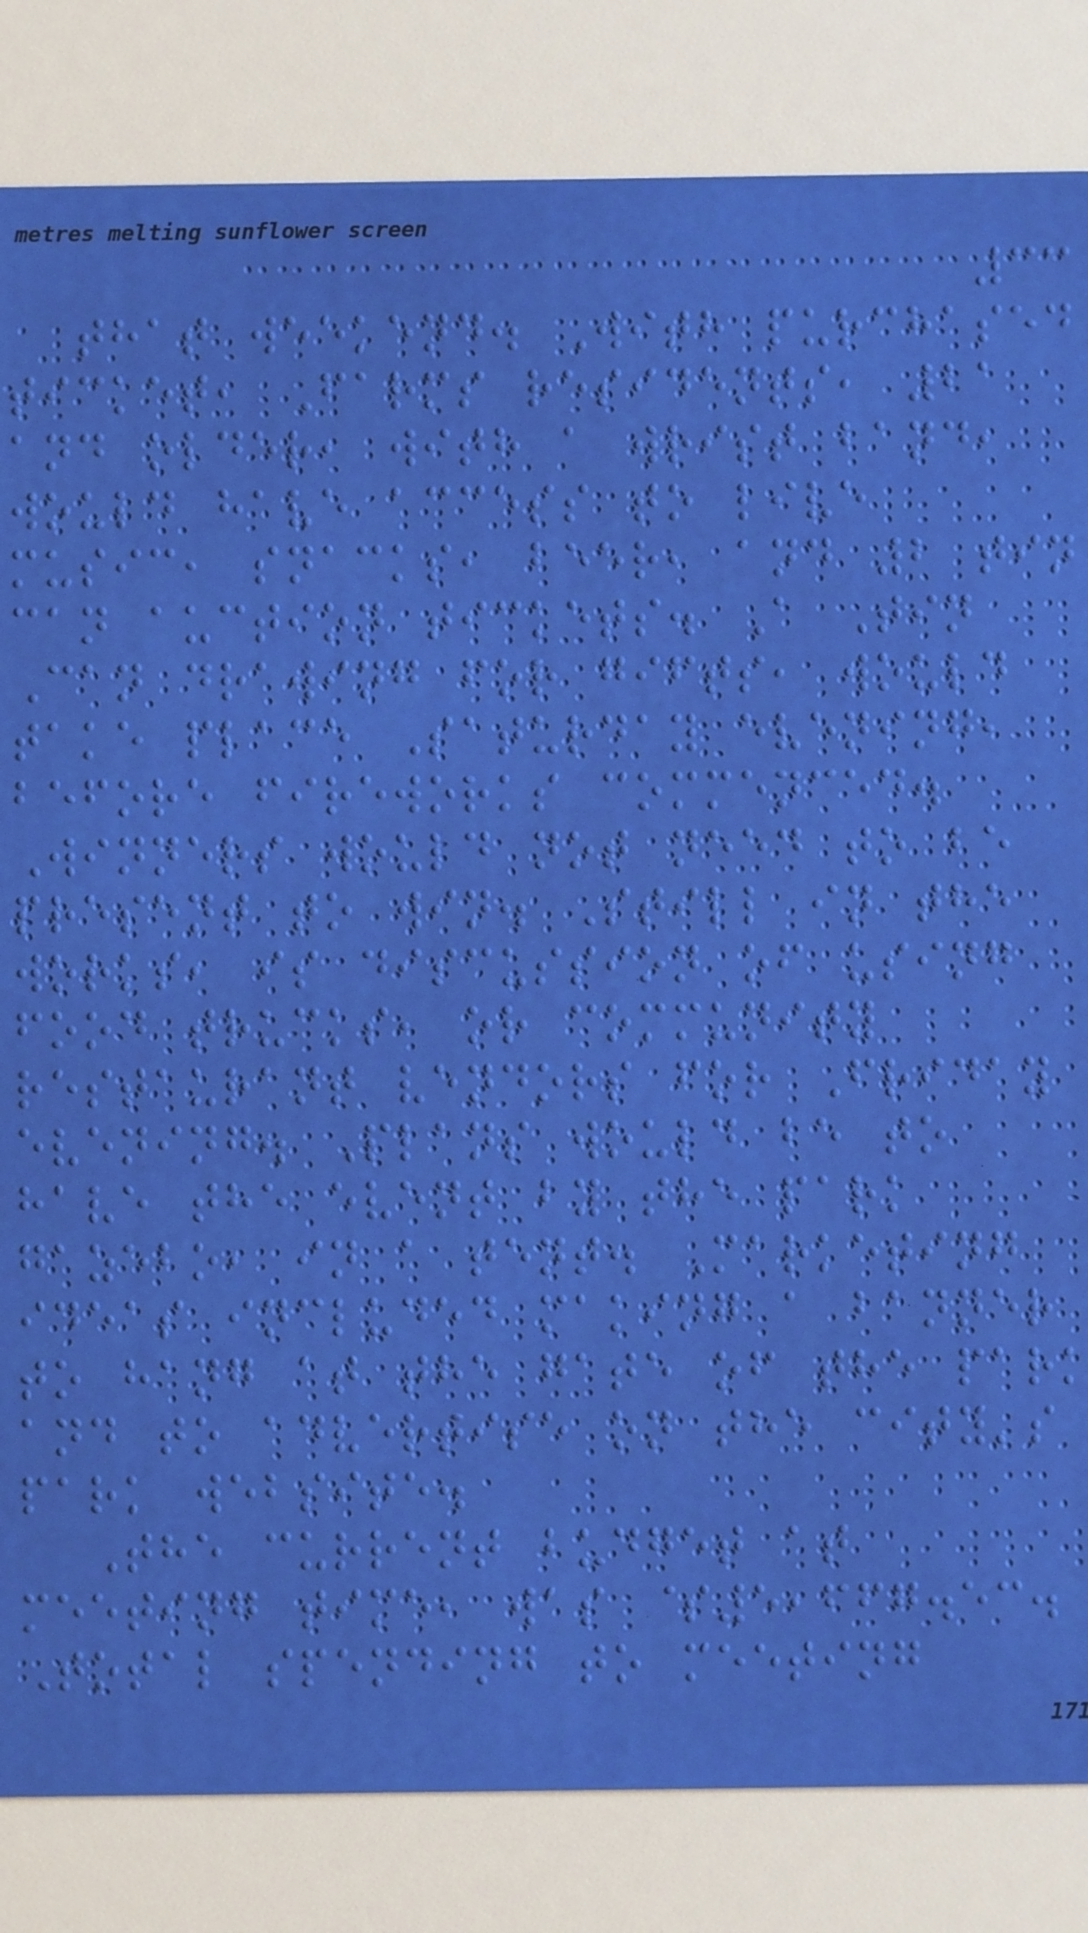33
that weekend. With purchased
ticket, Farms residents, 21
and older, with a wrist band,
would have access to live
music, snacks, beer, and 2 tin
can auction tickets. A Tin
Can drawing for gifts, would
take place Saturday evening,
before fireworks commenced.
Winners would not need to be
present to win. Still in the
works, is discussion of using
food trucks, or community
restaurant vendors for Friday
evening. Plans would be to
have the event by the park
gazebo, in a tent. Marketing
ideas included making a banner
to hang at the gate of the par
and to advertise on the city's
park website.
The current budget at
meeting time, was $5,667.53.
Total spending to meeting
